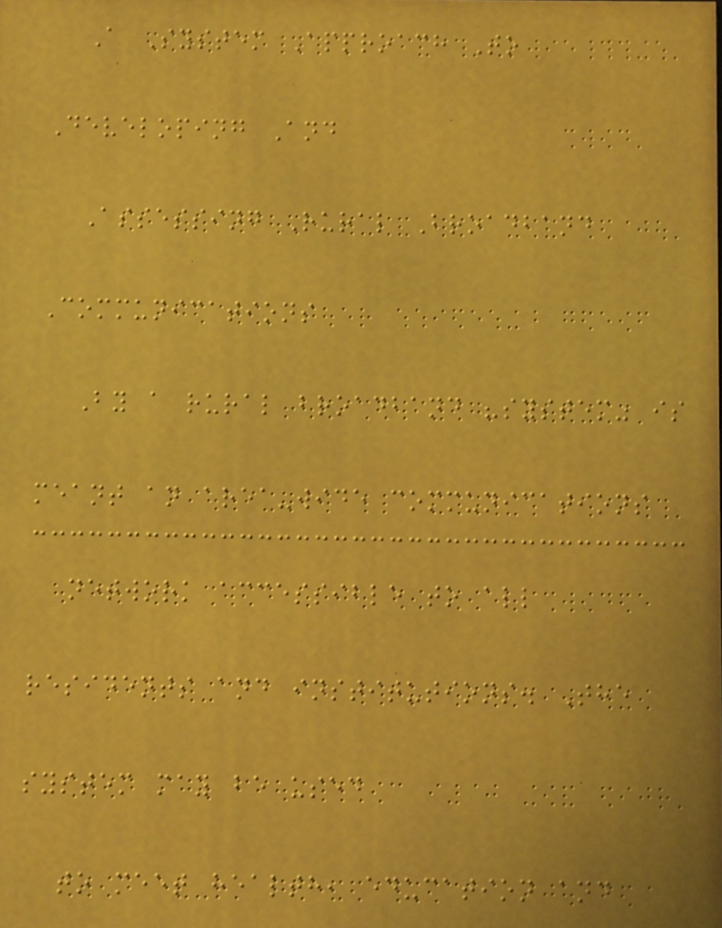A System Approach To
Developing And
Assessing Rural Broadband
Communications
By a rural broadband "system" is
meant an area-wide communications
network accessible to all
residents and institutions. The
system may be used
to meet health, education and
